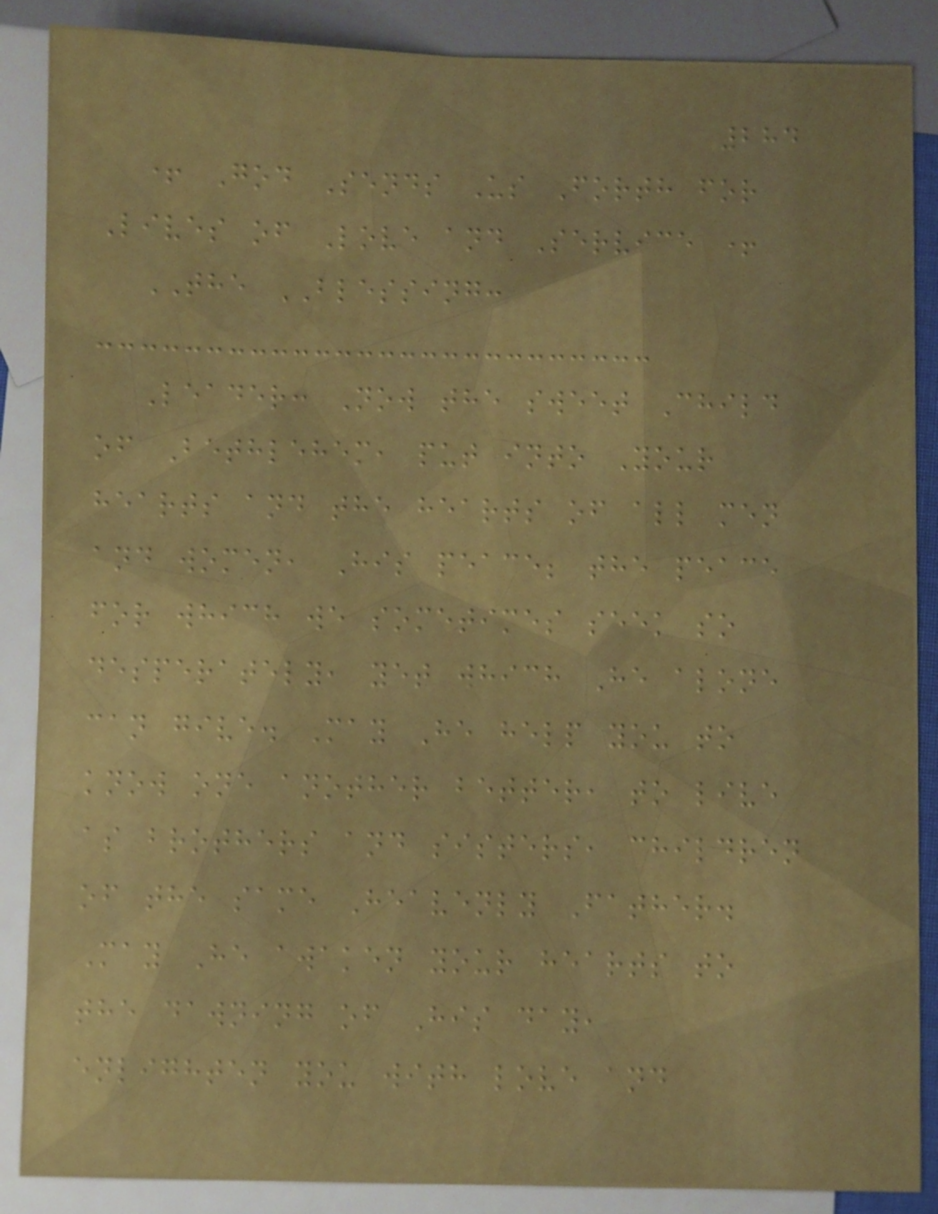284
+ God Sends Us Forth for
Lives of Love and Service +
THE BLESSING:
Leader: Now the sweet Child
of Bethlehem, put into Your
hearts and the hearts of all men
and women, His peace; the peace
for which we sometimes seek so
desperately, yet which He alone
can give. May He help you to
know one another better, to live
as brothers and sisters, children
of the same Heavenly Father.
May He awaken your hearts to
the dawning of His day,
enlighten you with love and
